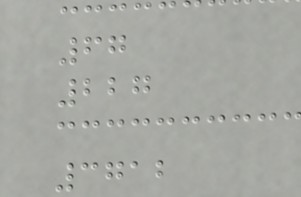67
227
3712
